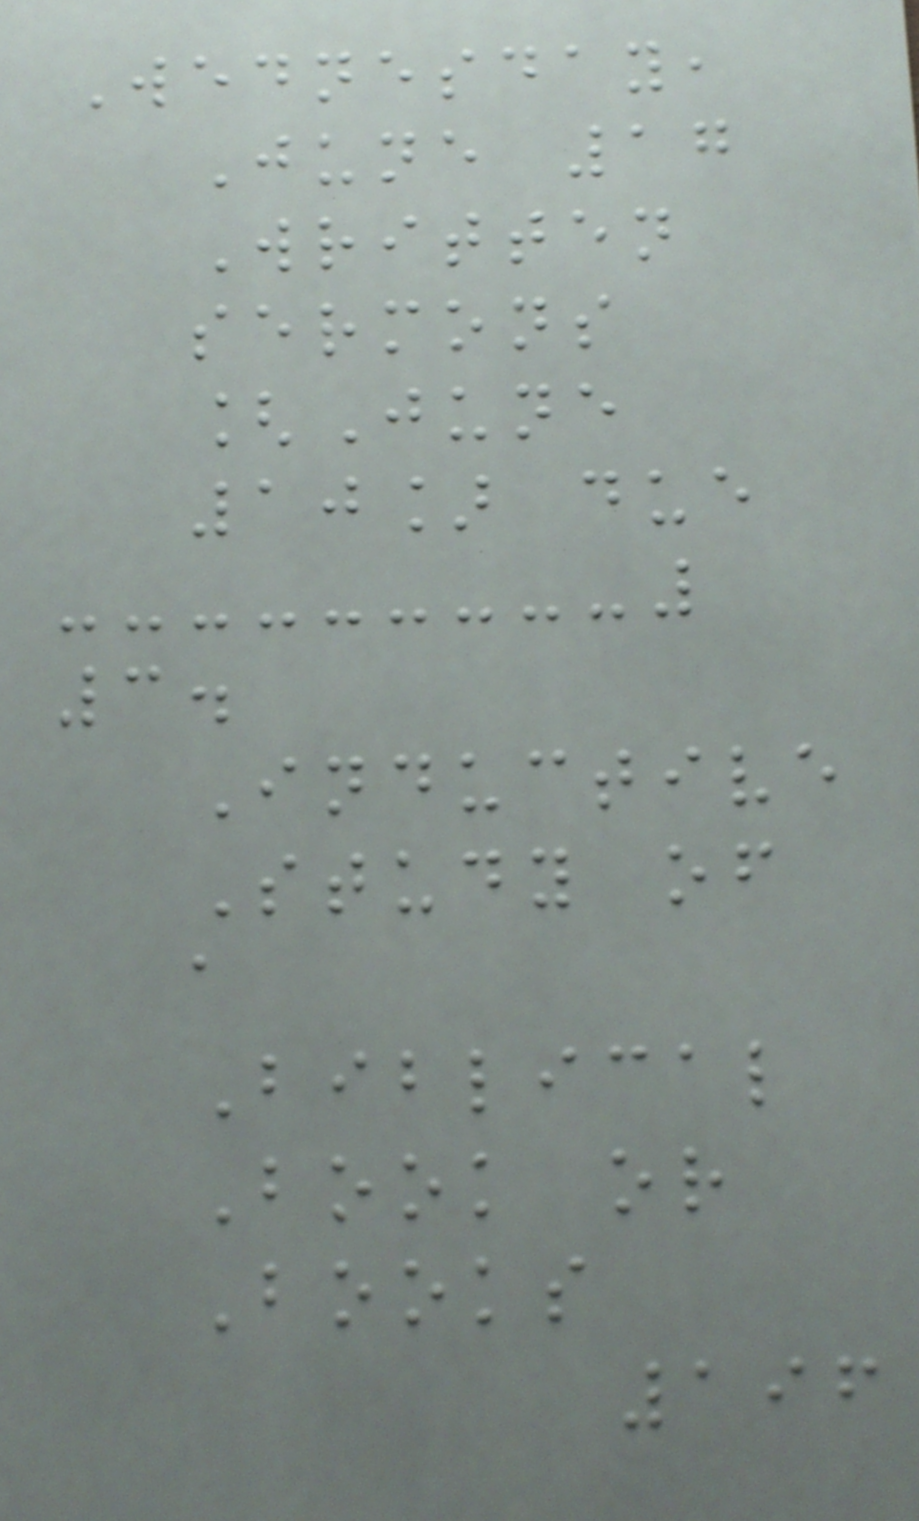Wednesday,
June 17
Written
sermons
[June
10] due
3.
Inductive
Study of
a
Biblical
Book or
Books
196
